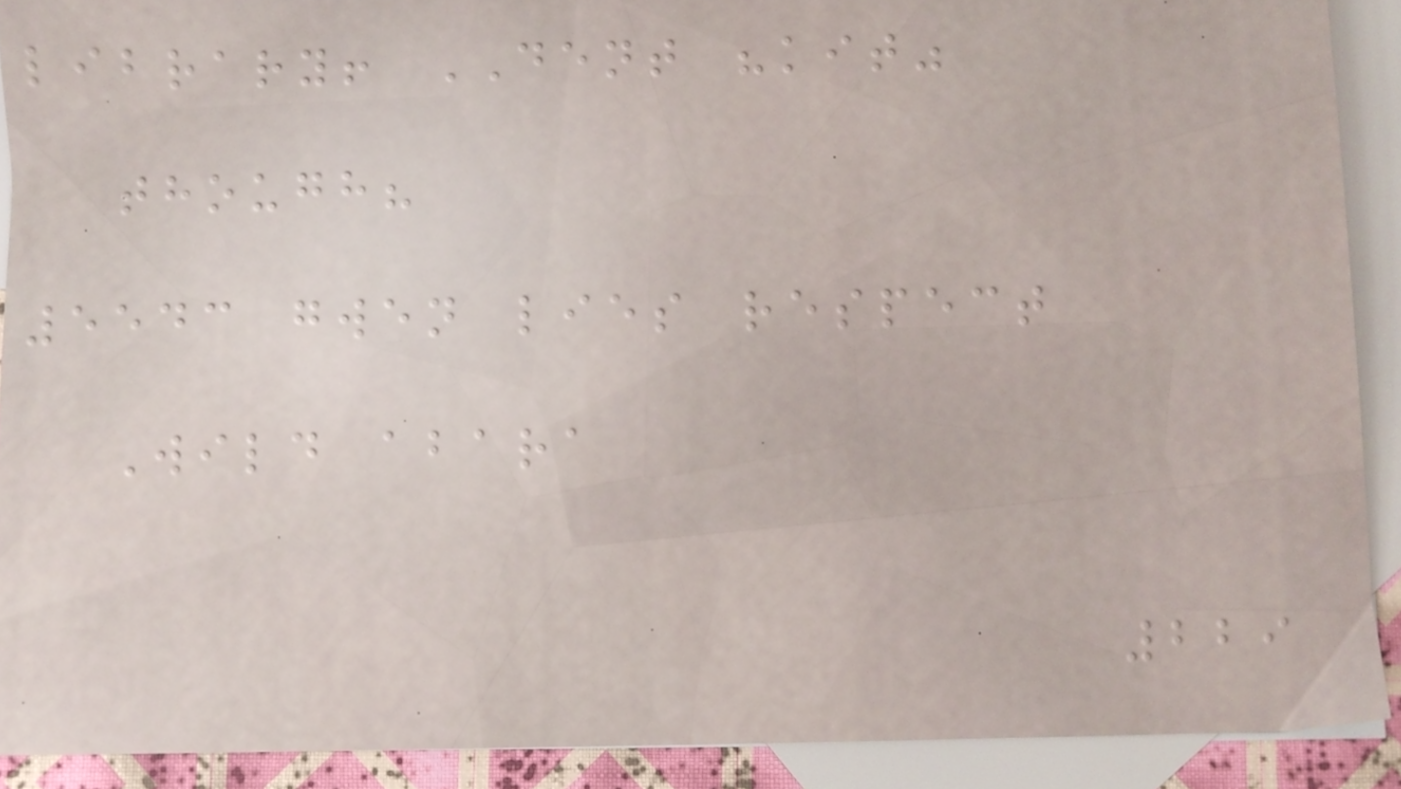library! DENT "kit"
though?
5543 gwen lies respect
Wild abara
229
